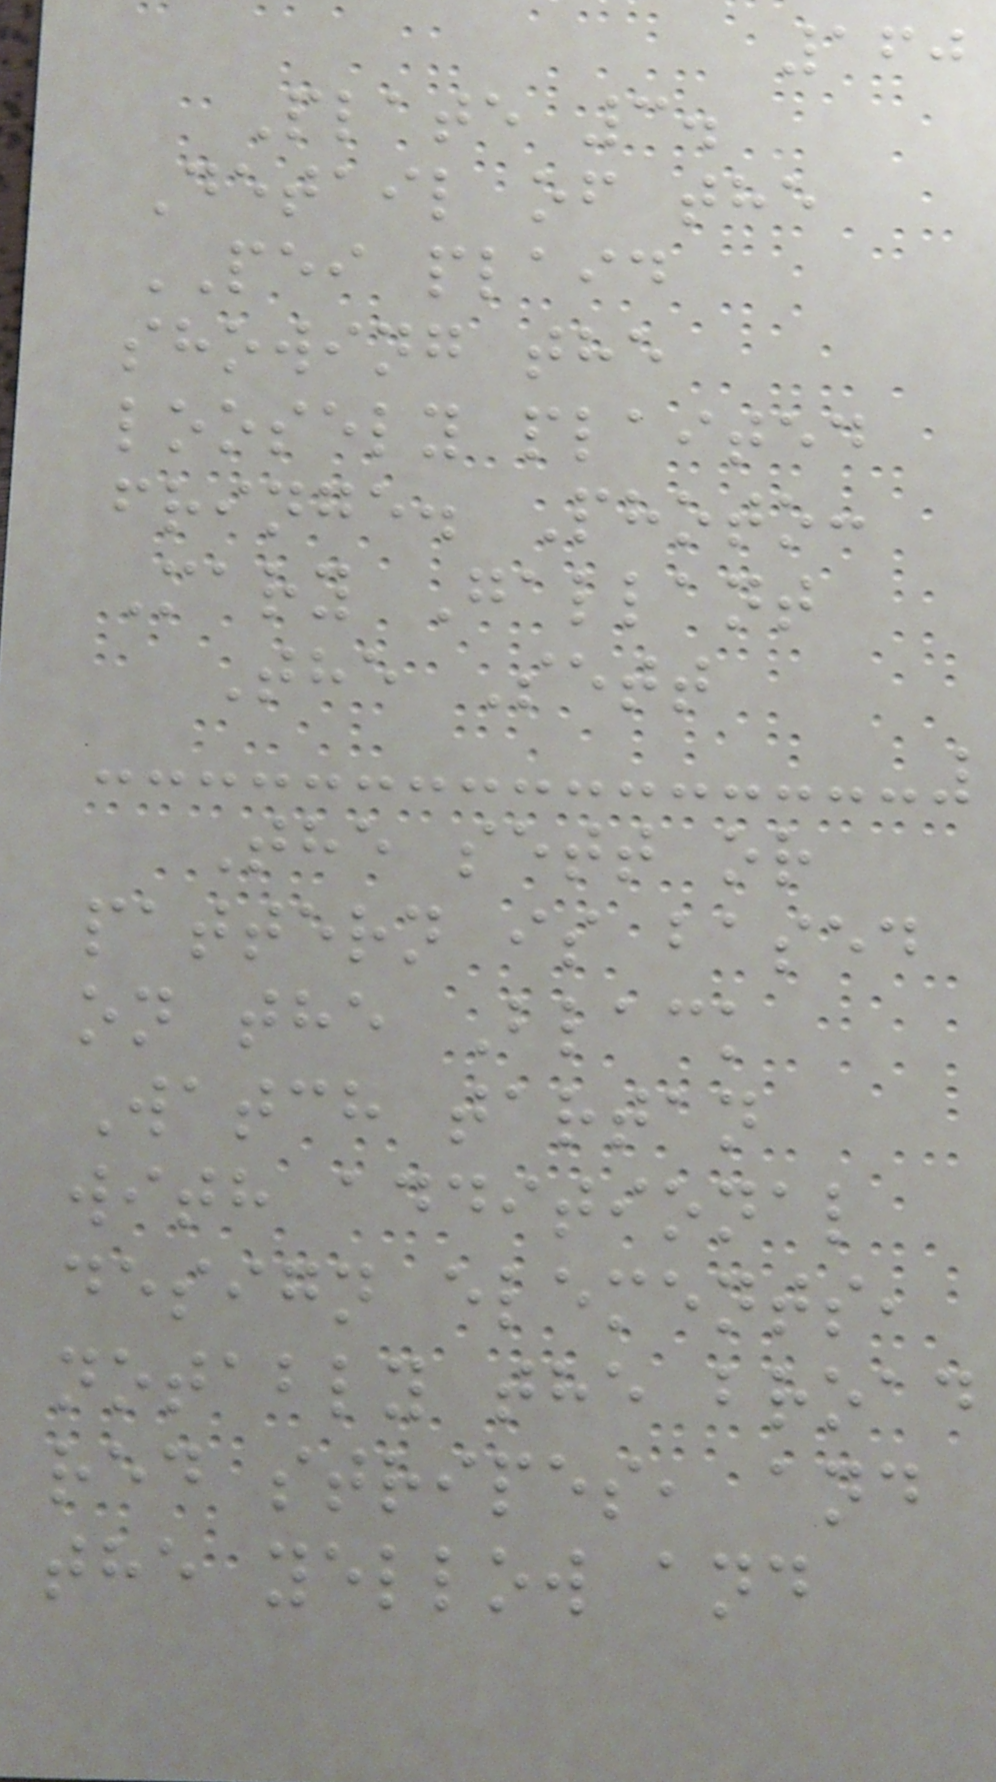160
Plate 3.
Detail of the
PEI plaid
showing the
loosely plaited
fringe. Photo:
Mary Gallant
The Sett
The sett or
pattern is based
on the Black
Watch tartan
with additional
design elements,
notably the broad
red stripes, and
the yellow and
